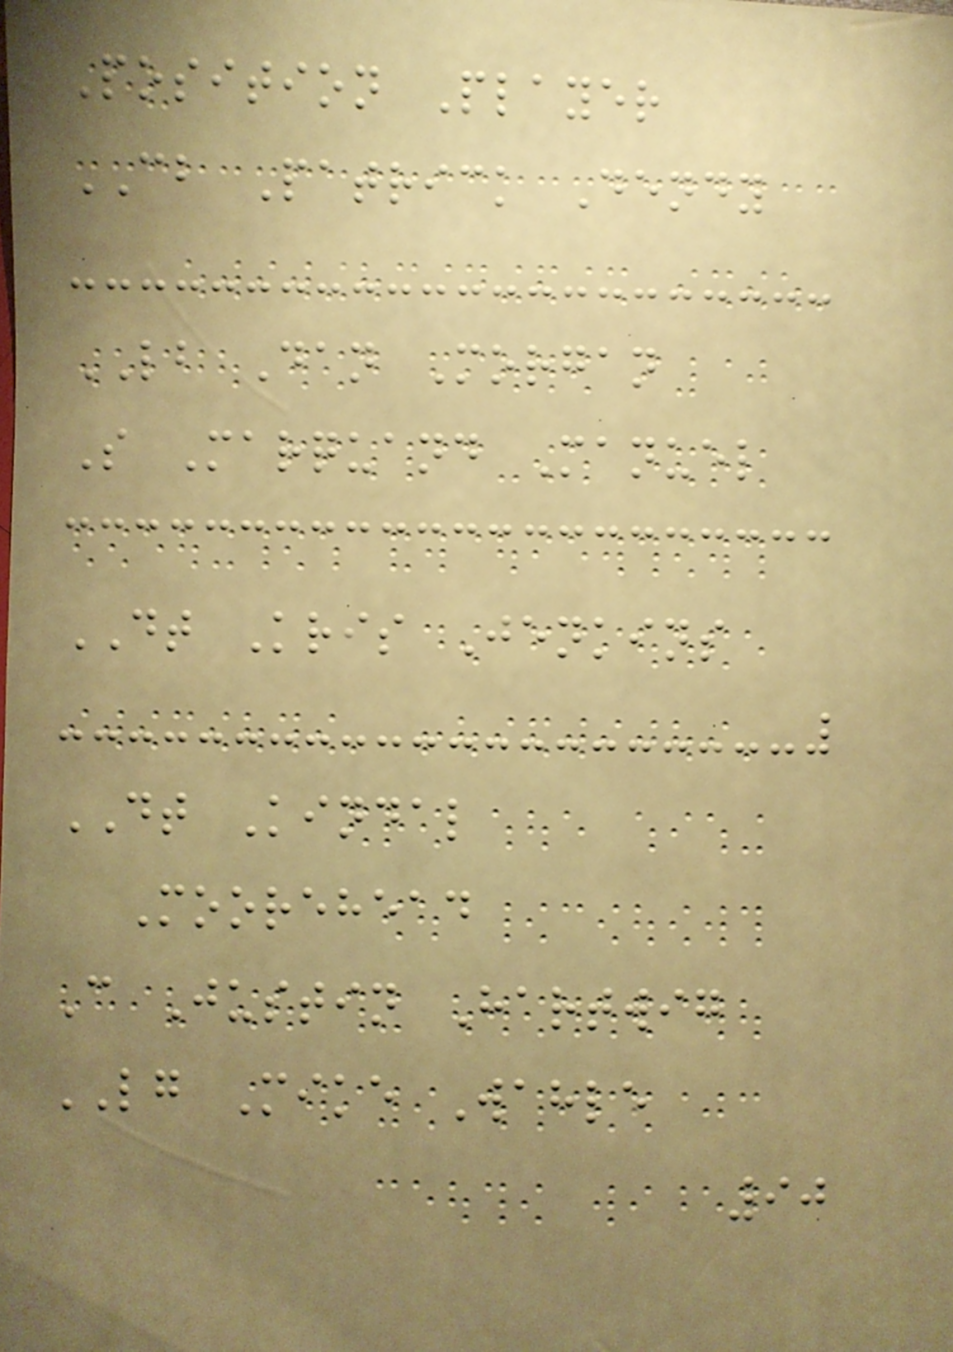Position Player
CB Patrick Dendy
LB Dan Morgan
S Marquand Manuel
DT Kris Jenkins
DT Kindal
Moorehead
C Justin Hartwig
LG Mike Wahle
90
